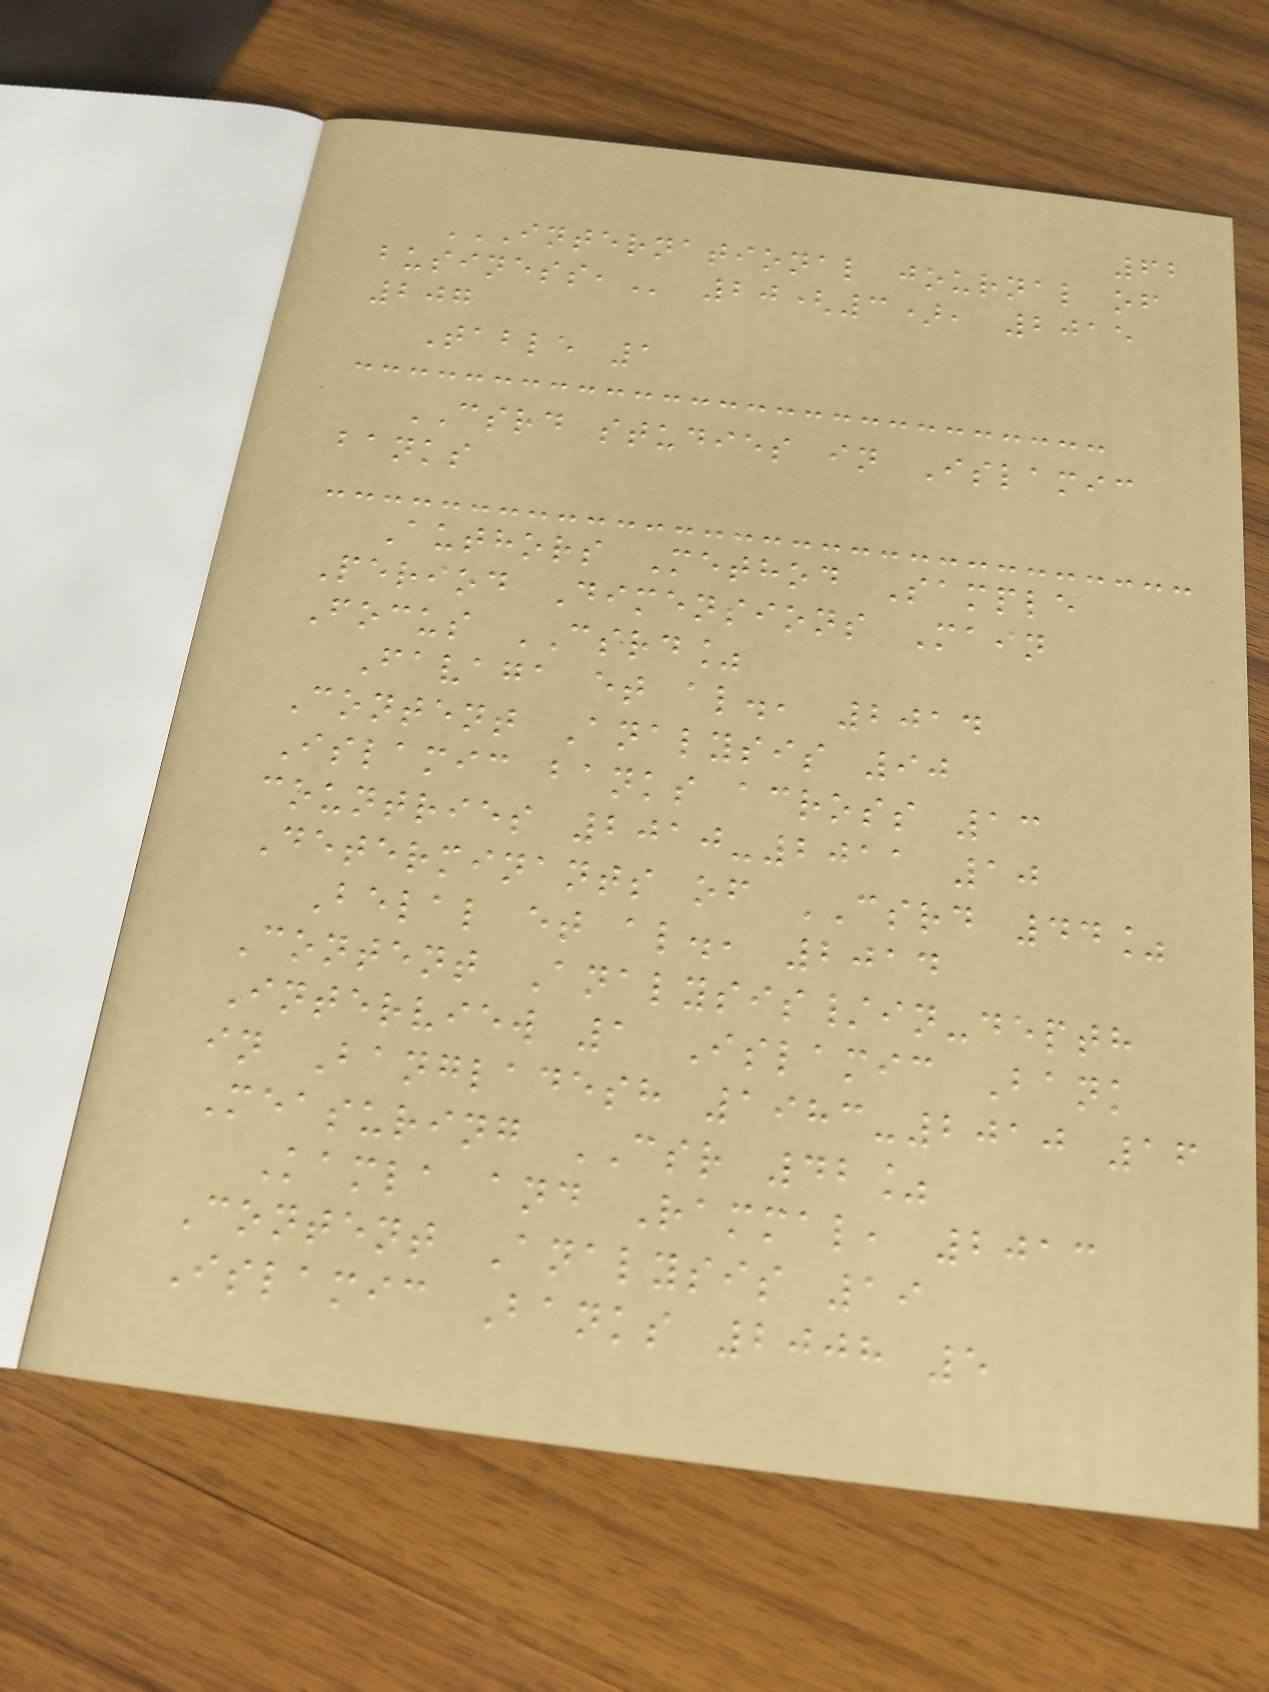62
INTERNATIONAL JOURNAL OF
BUSINESS, 20(3), 2015
207
Table 1
CSRD studies in Islamic
banks
Authors Method Sample
Period Dimensions Main
Focus CSRD%
Favaga et al., 2014
Content Analysis 90
Islamic banks across 13
countries 2010-2011 10
Determinants of CSRD 44%
Belal et al., 2014
Content Analysis/in-depth
Interview 1 Islamic Bank
in Bangladesh 1983-2010 16
Measuring CSR 42%
Kamla and Rammal, 2013
Content Analysis 19
Islamic Banks 2008 5
